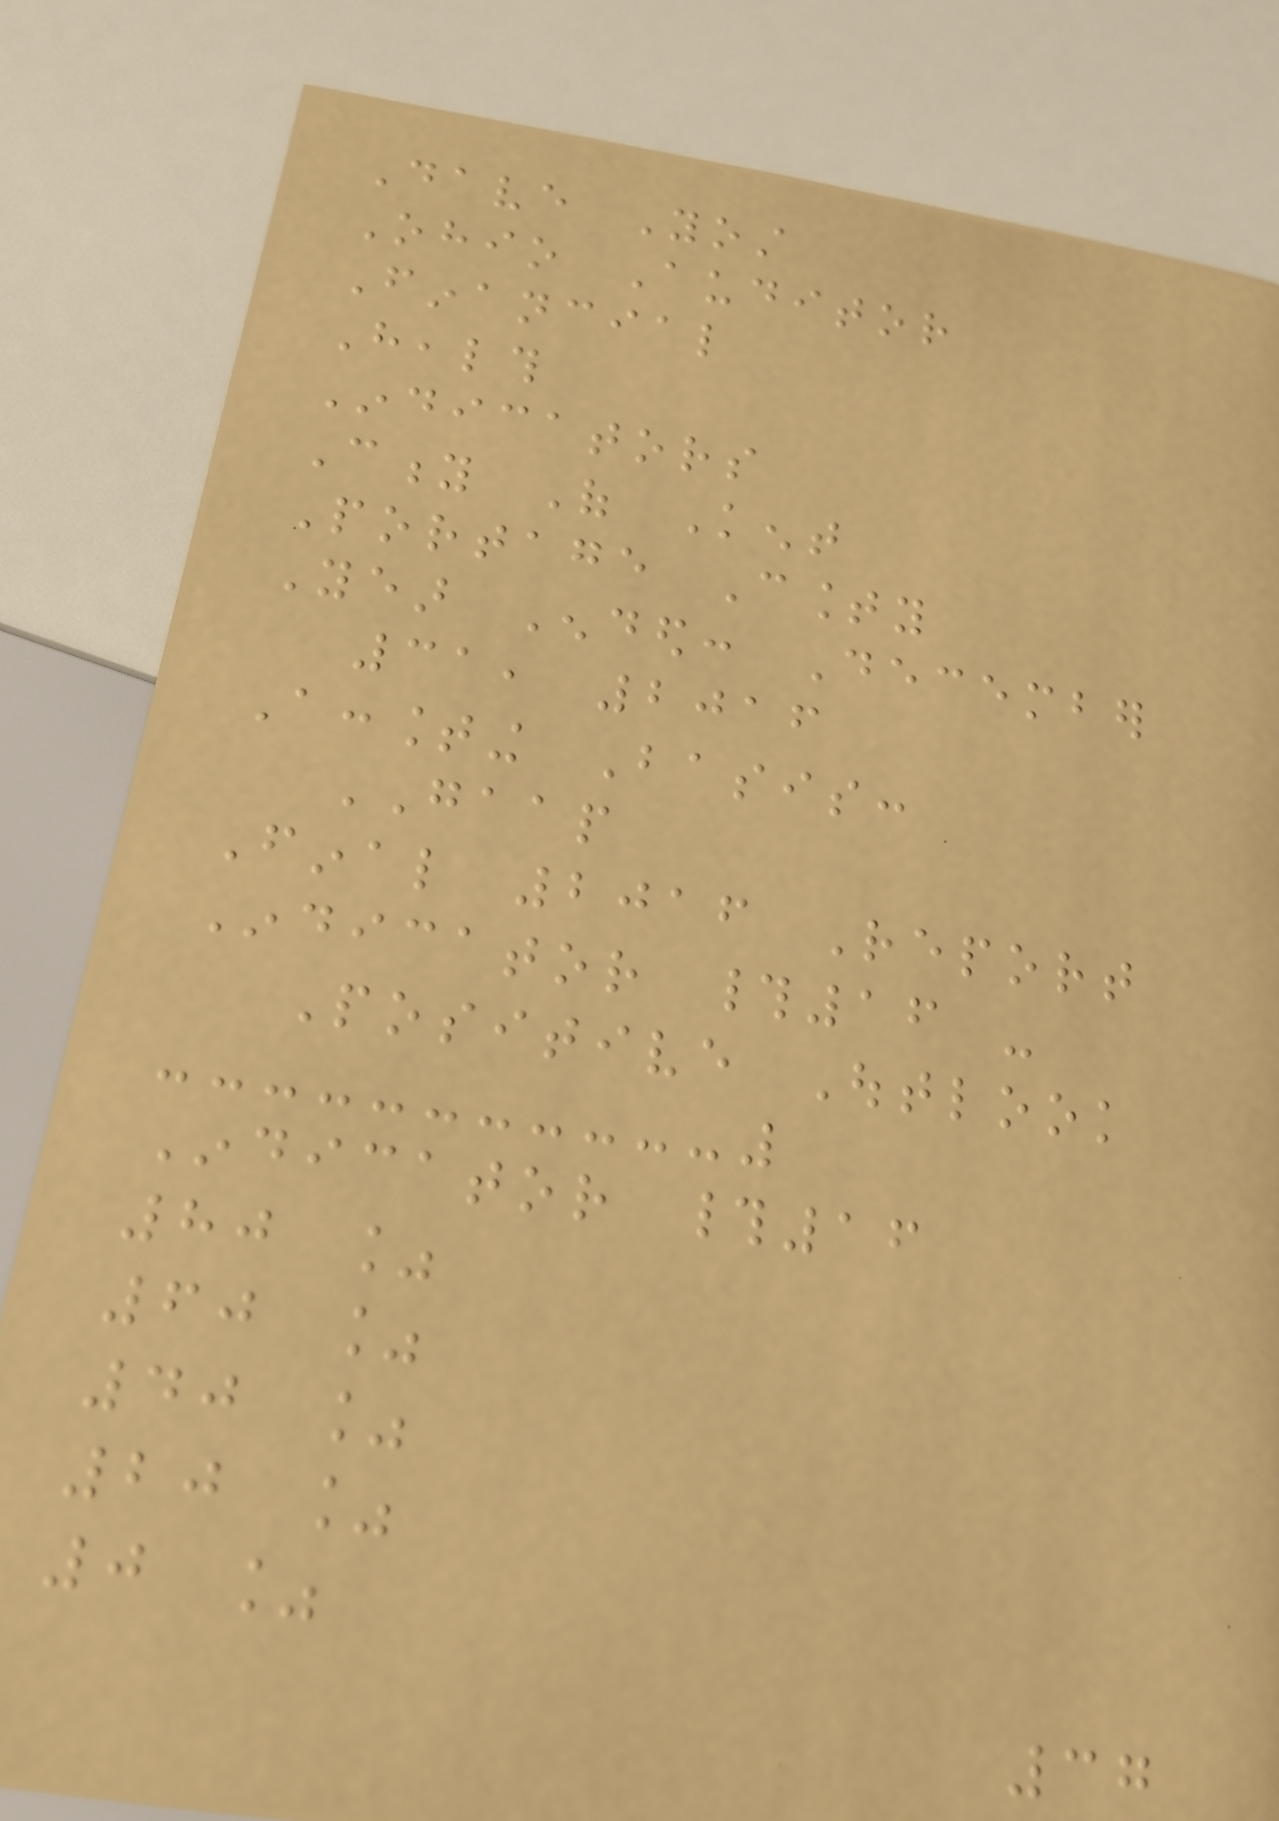Dave Yost
Ohio Auditor
Financial
Health
Indicators
City Of Kent
Portage County
Year Ended: December
31, 2016
Accounting Basis:
GAAP
Final 2016 Report
Indicator #16 -
Positive Outlook
Indicator #16
80 %
60 %
40 %
20 %
0 %
37
